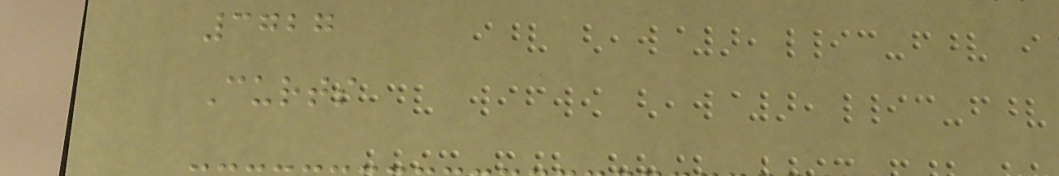3727
Curts
